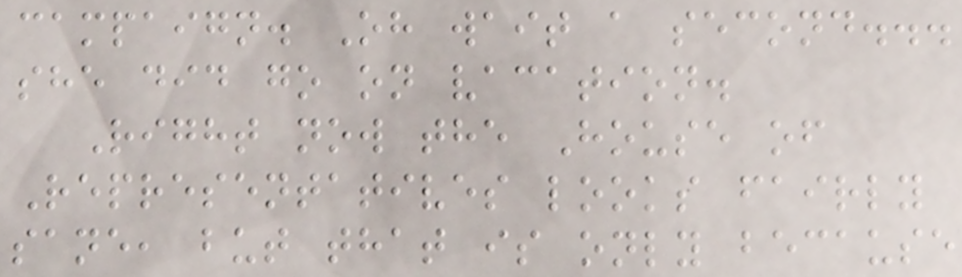campaign. Oh wait a second...
she did go on vacation.
Right now the House of
Representatives looks fairly
sane, but that is only because
